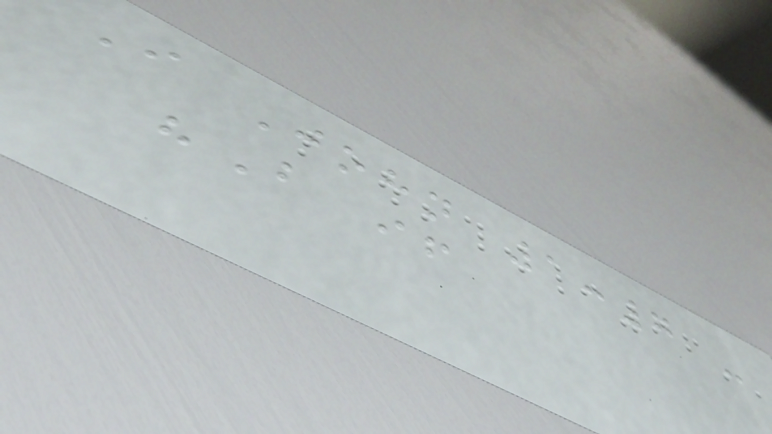I John 1:7 -
"But if
